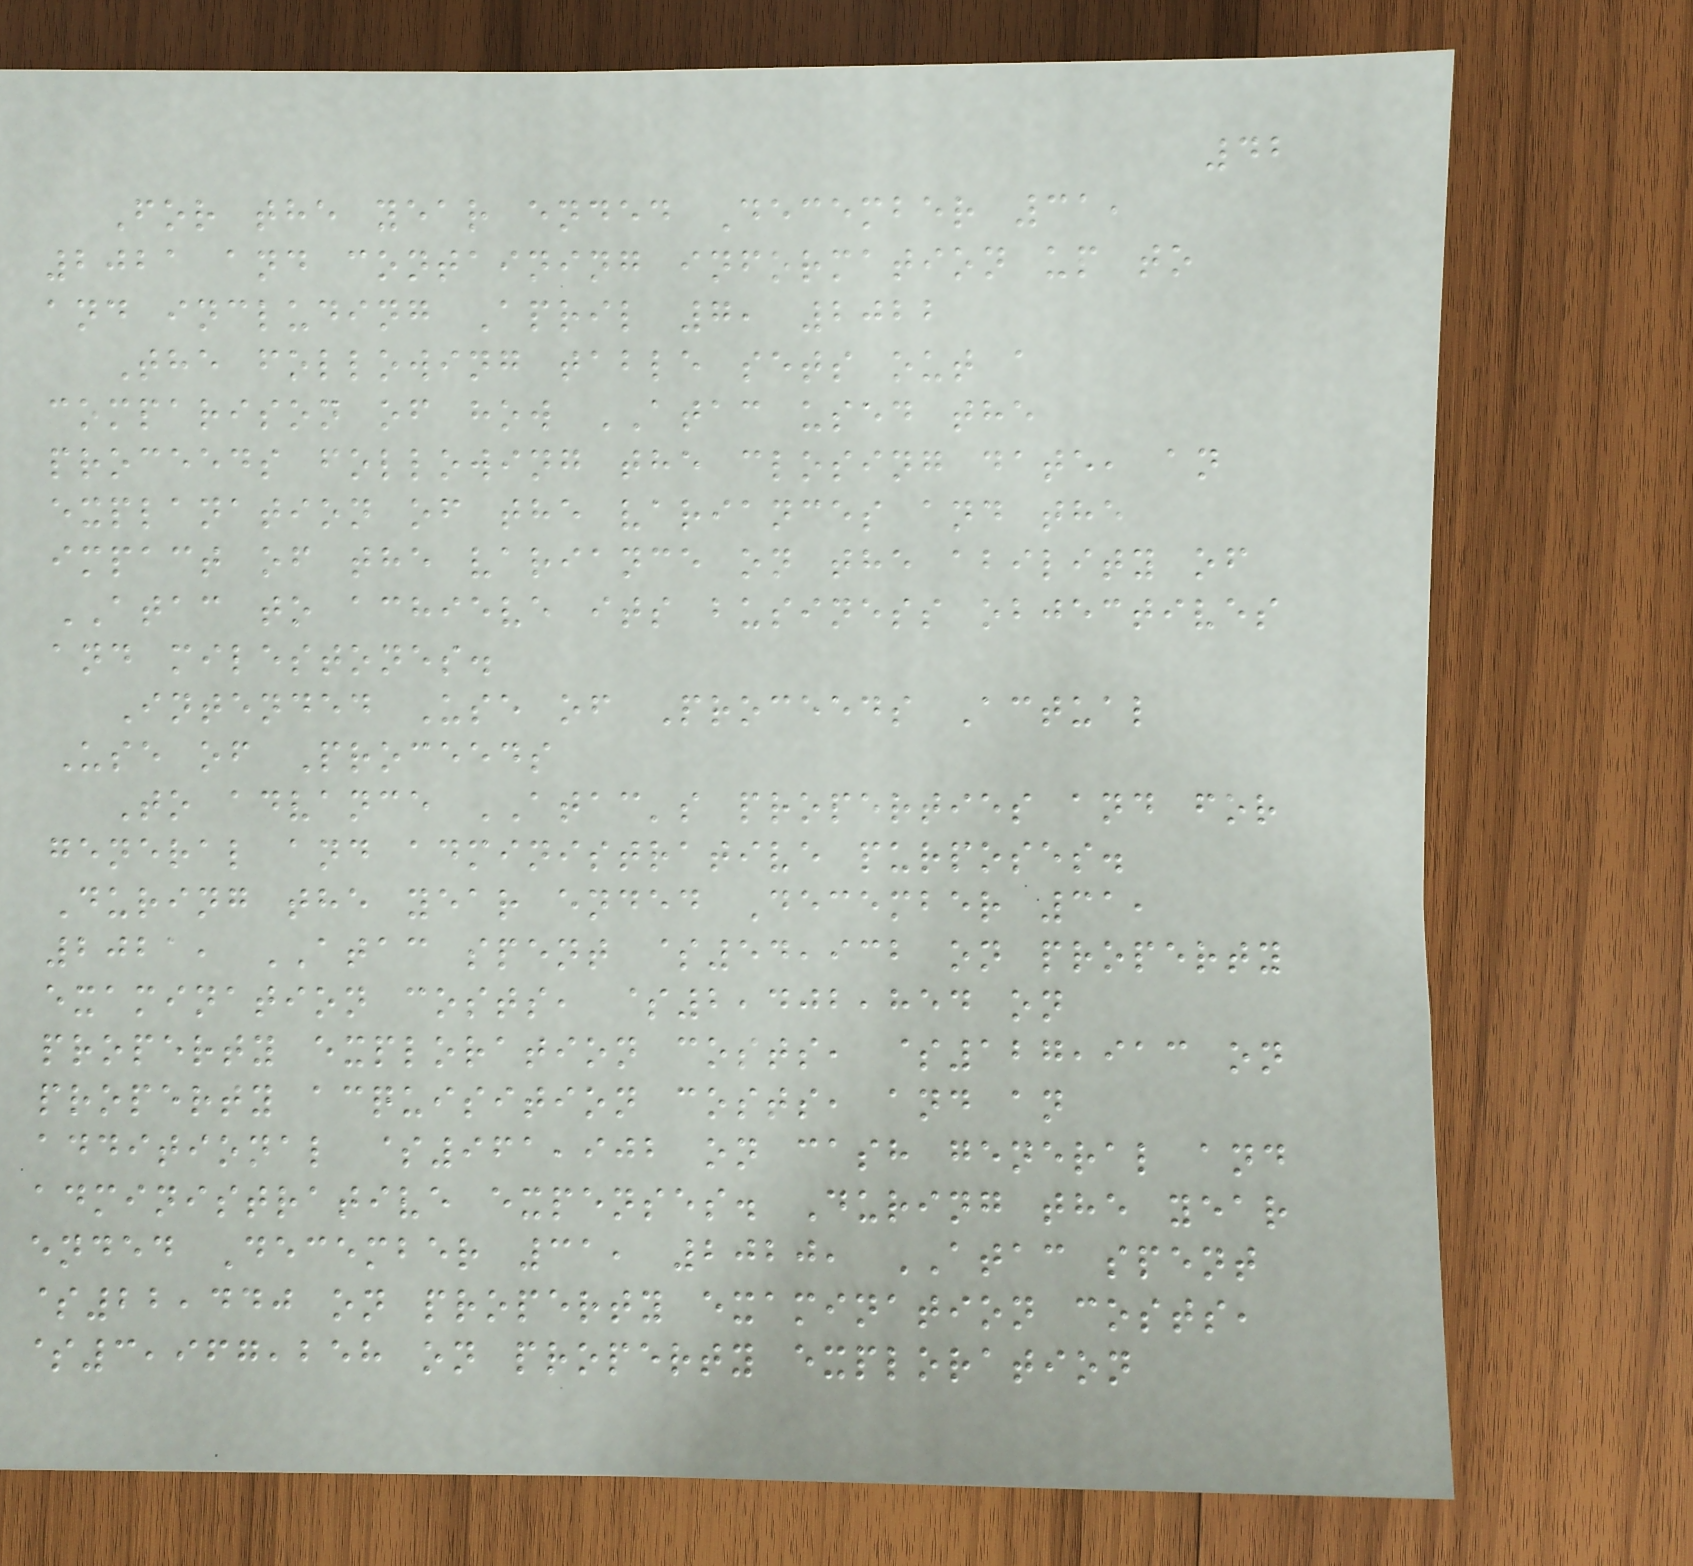42
For the year ended December 31,
2021 and containing information up to
and including April 7, 2022
The following table sets out a
comparison of how ATAC used the
proceeds following the closing date, an
explanation of the variances and the
impact of the variance on the ability of
ATAC to achieve its business objectives
and milestones.
Intended Use of Proceeds Actual
Use of Proceeds
To advance ATAC's properties and for
general and administrative purposes.
During the year ended December 31,
2021, ATAC spent $54,932 on property
examination costs, $2,402,854 on
property exploration costs, $127,913 on
property acquisition costs, and an
additional $961,902 on cash general and
administrative expenses. During the year
ended December 31, 2020, ATAC spent
$22,440 on property examination costs,
$3,967,258 on property exploration
